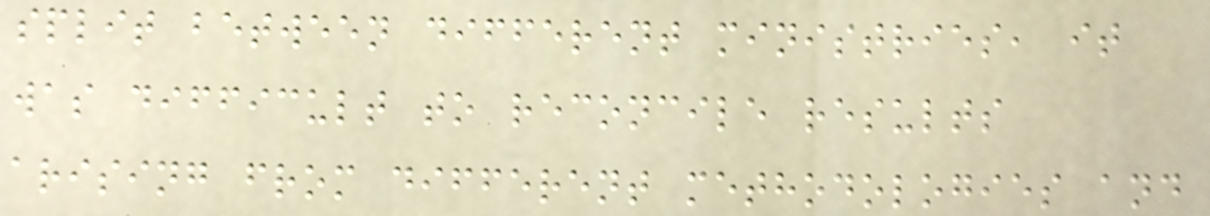split between different ministries, it
was difficult to reconcile results
arising from different methodologies and
